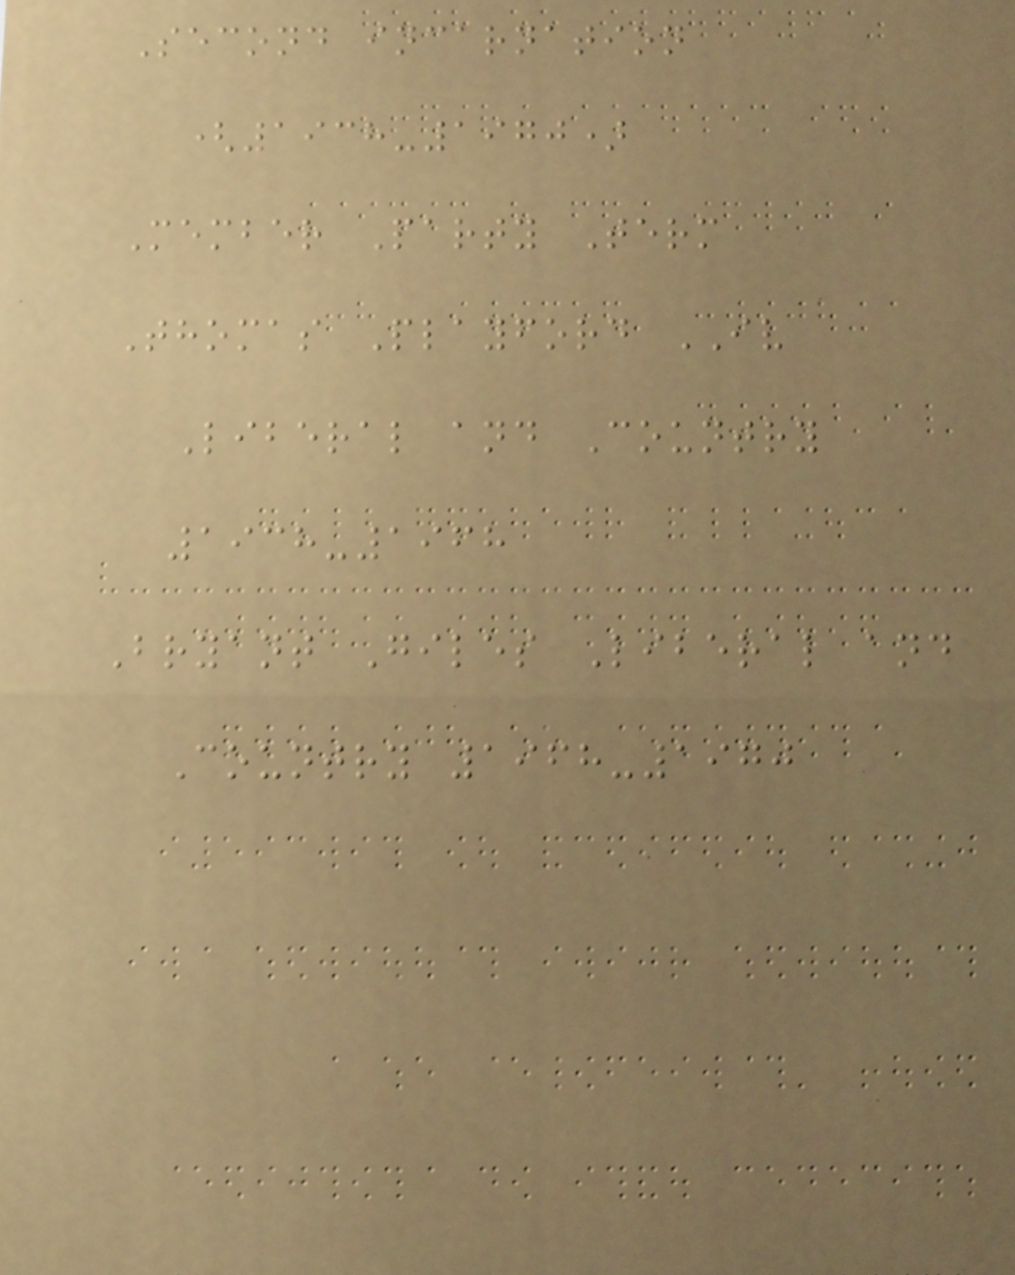Second incarnation
(1938-1970)
Member Party Term
Thomas Playford IV
Liberal and Country
1938-1968
Bryant Giles Liberal and
Country 1968-1970
